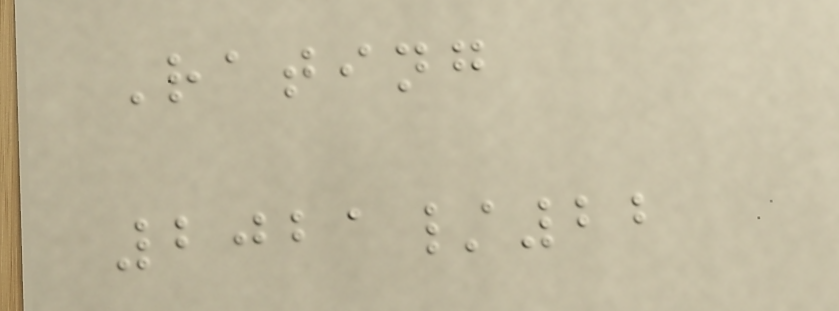Rating
2021/22
